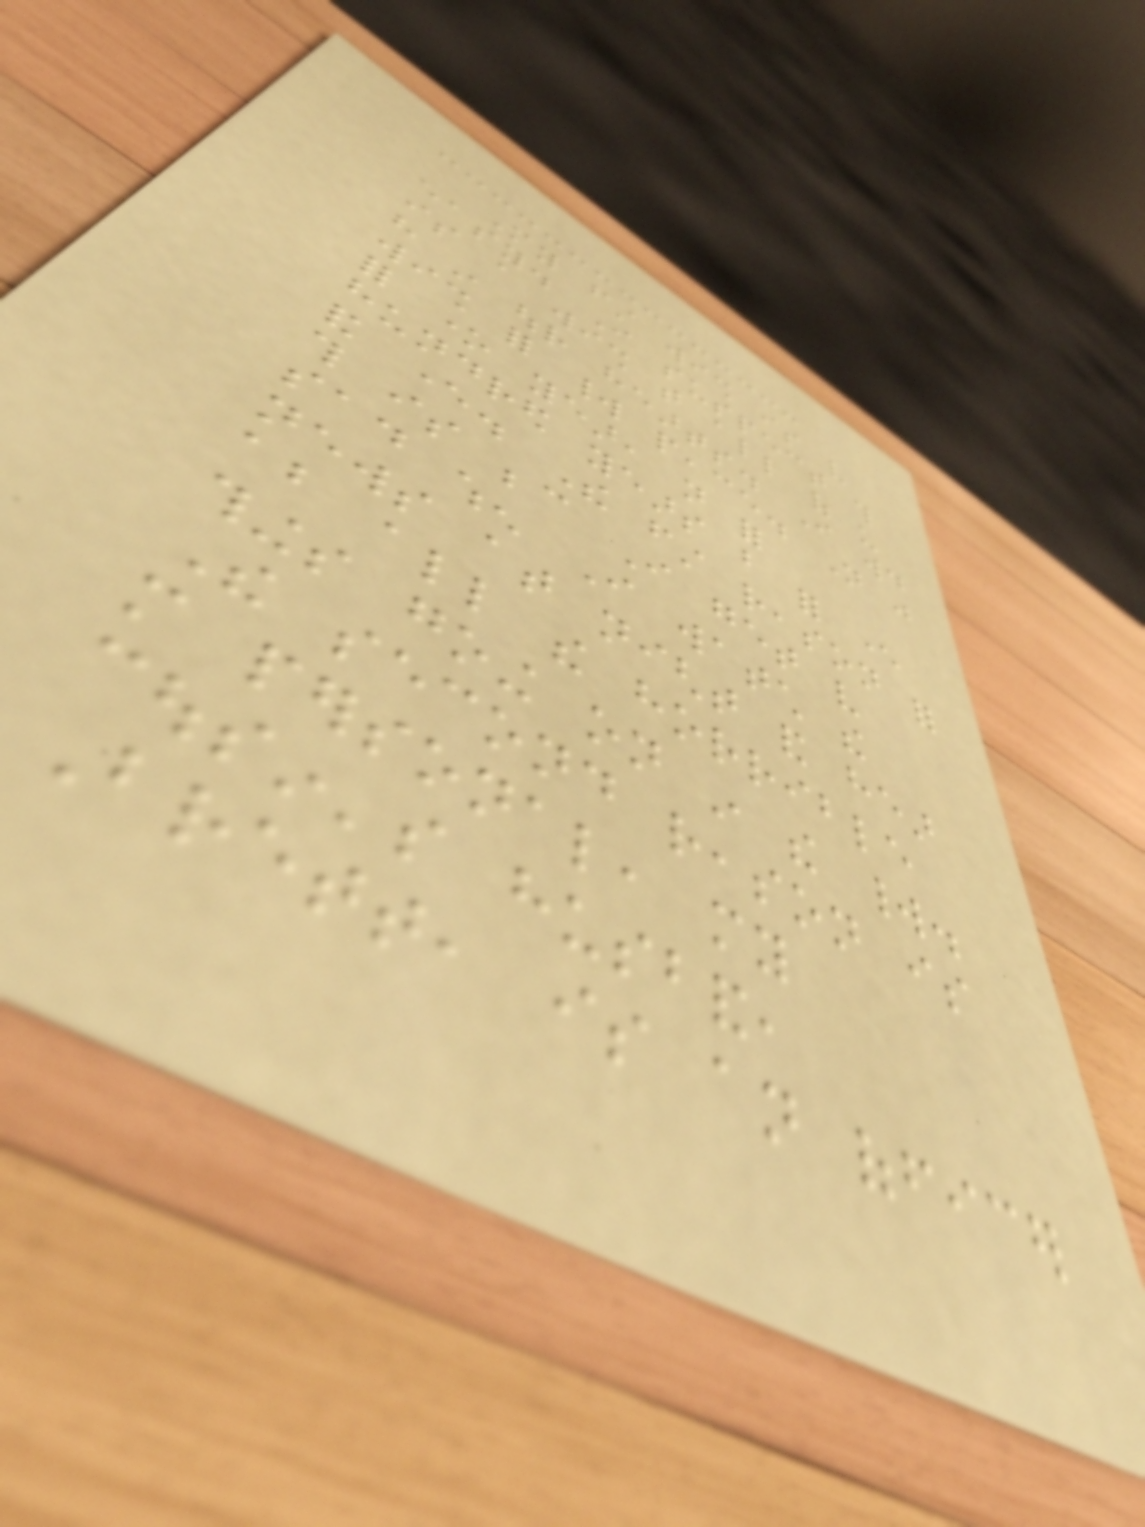My first wish is very
easy. I suspect this
is a wish that all of us
have in our hearts. I would
wish for world peace. Not just
for one year, not for
hundred years but for ever
and ever. The first reason for
this is because I get very
sad when I watch the
news at night and hear
about all the horrible
things going on in the world.
The second reason is
more personal, my
cousin's husband,
Brett, is an officer
